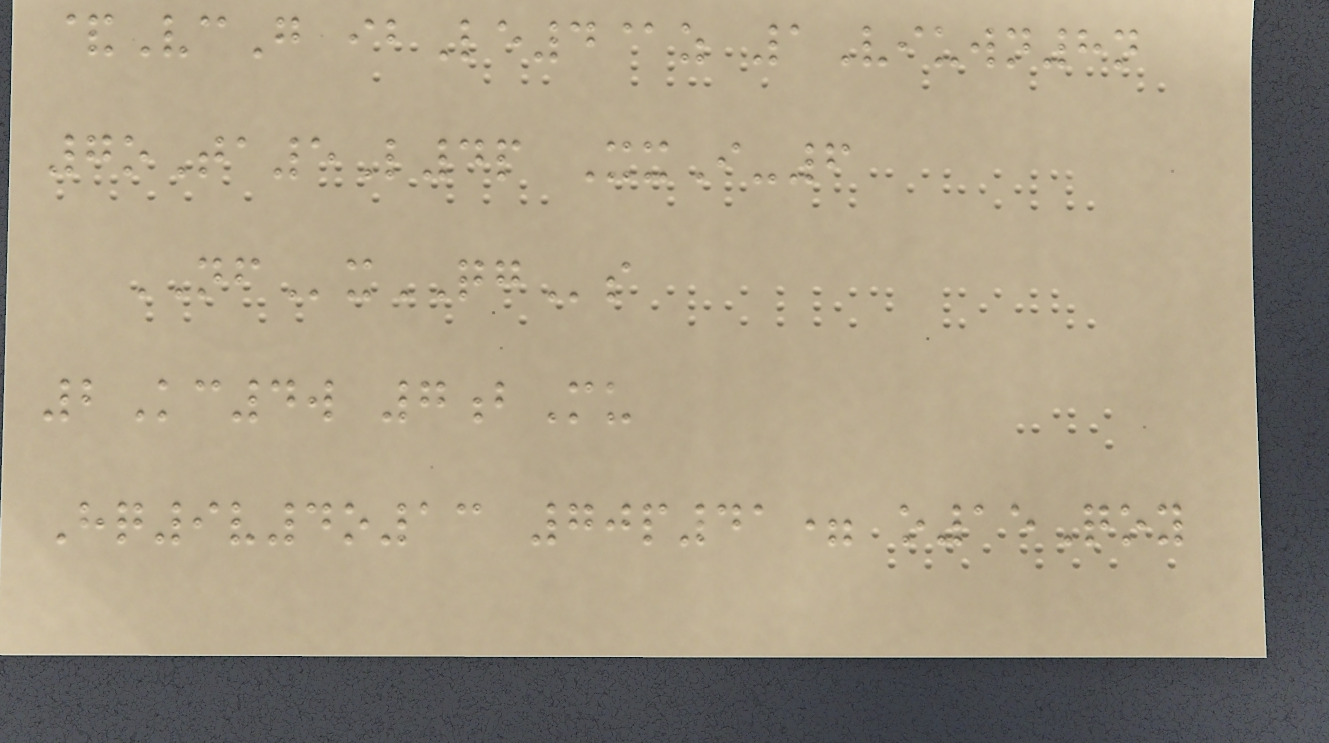&VcG ibLe4@z 1Viuwn8n
7oTa5L4p XxI-6
NFxQGs
2Kc4w 7bMu
Hq9v4o13 70p41= o15Qoy
